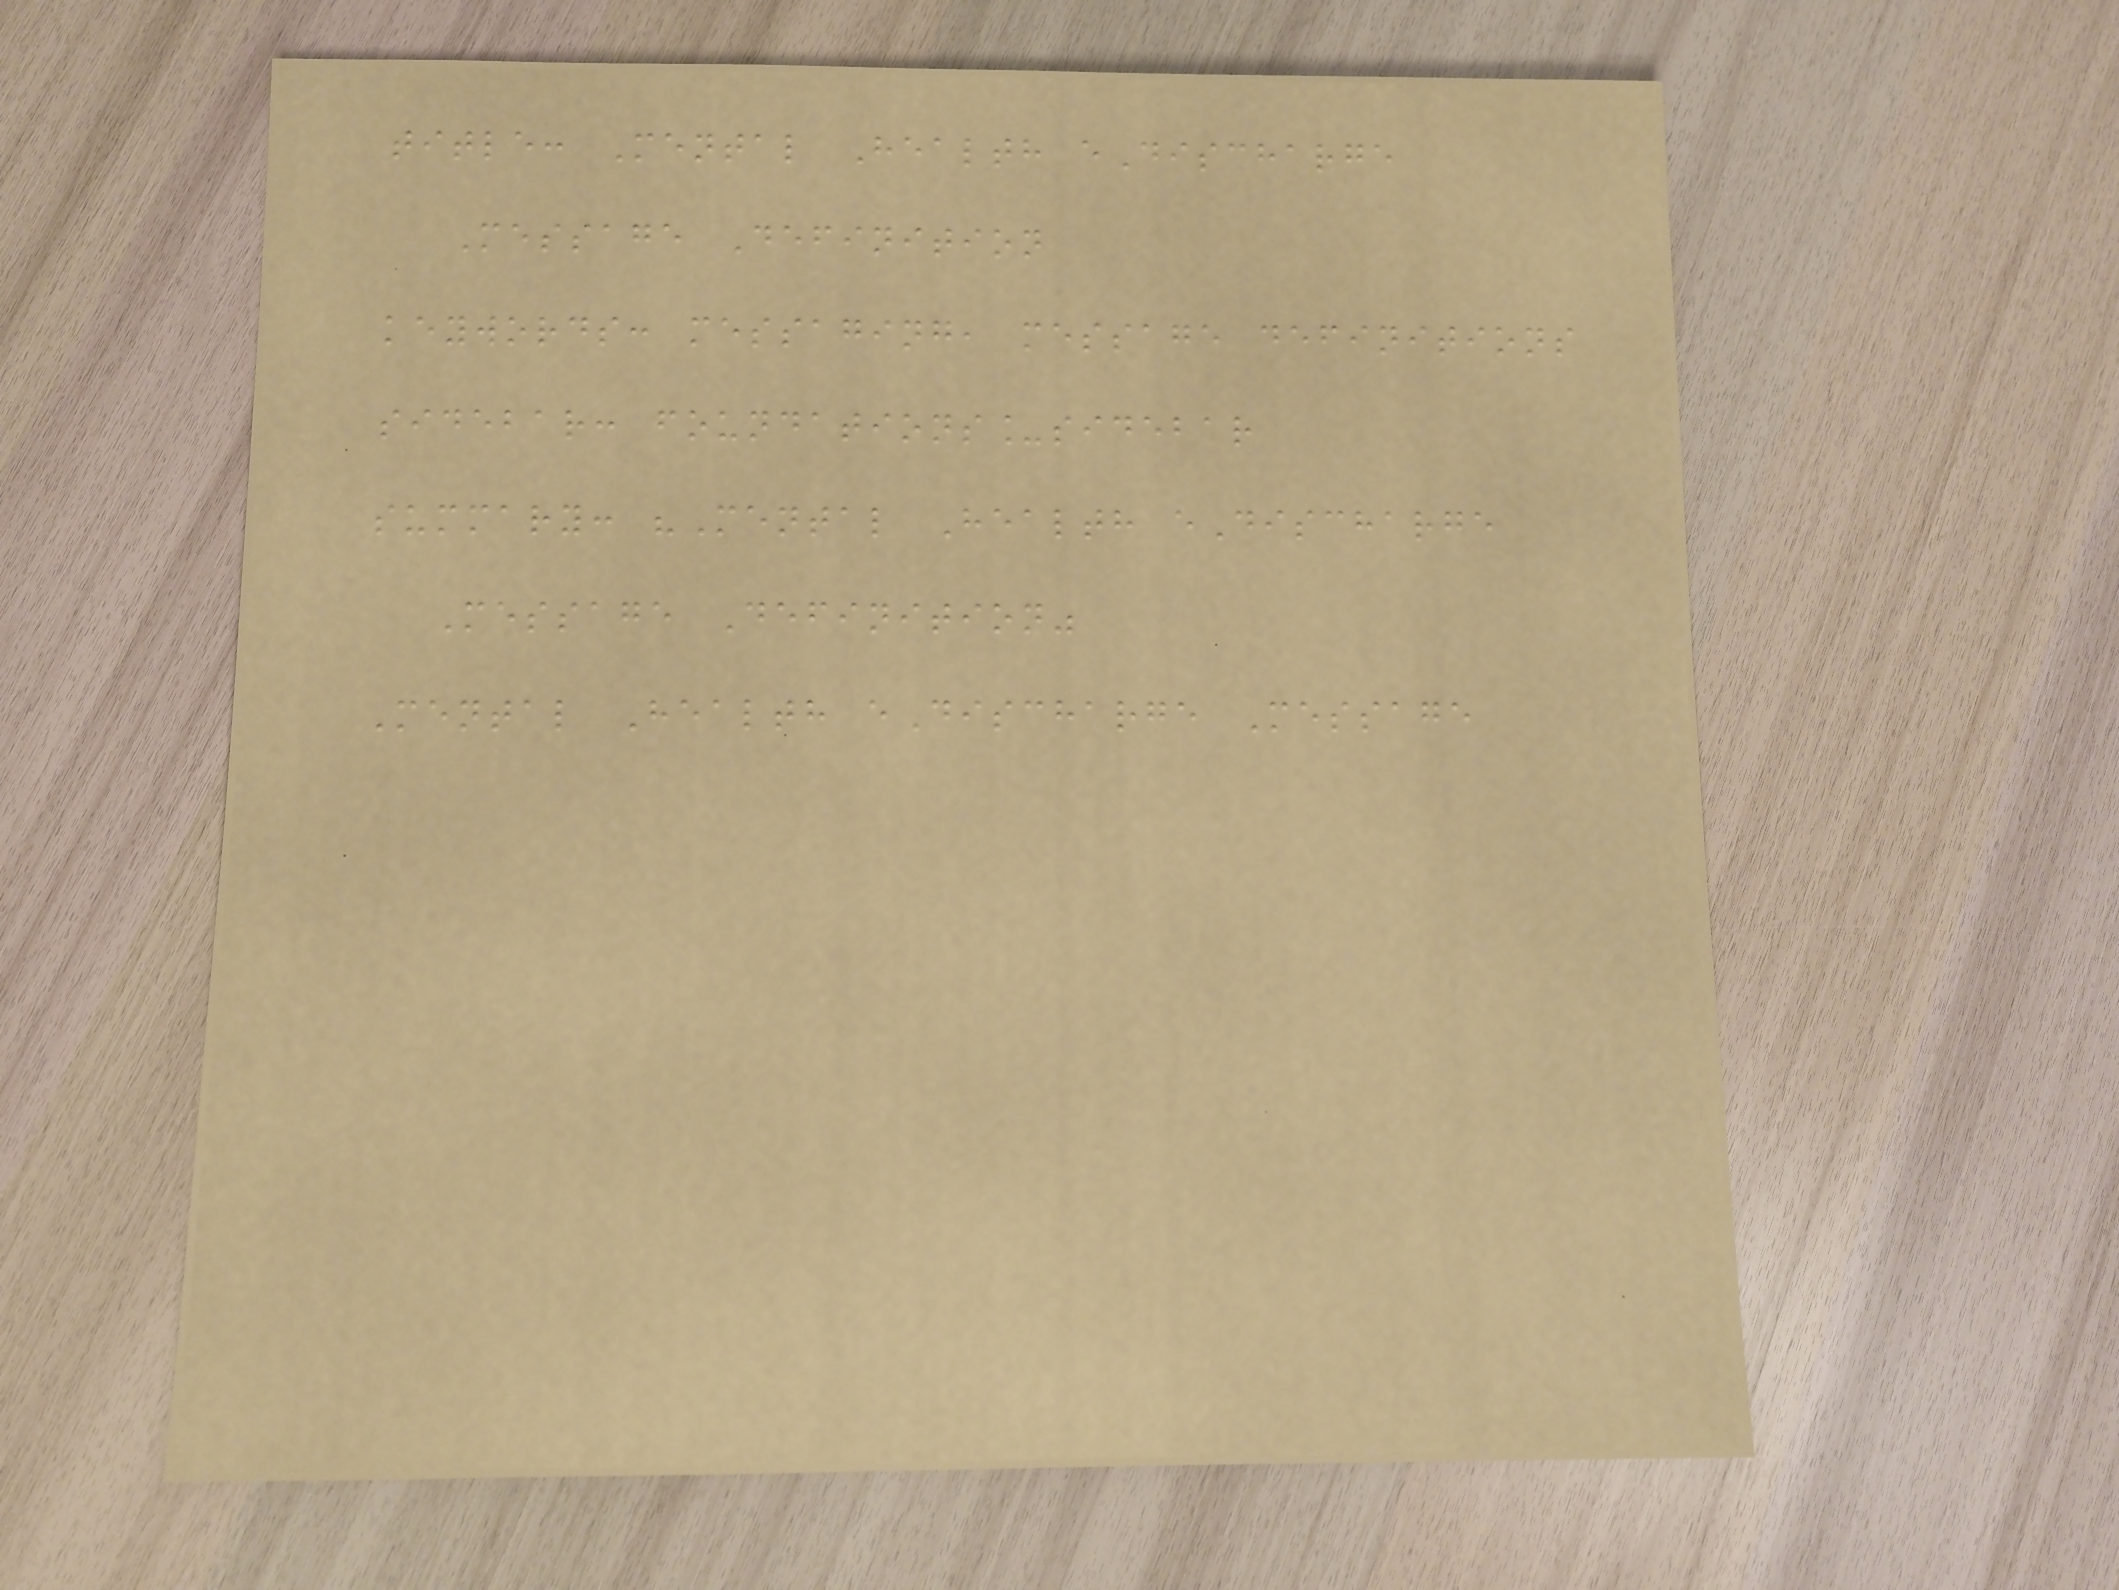title: Mental Health eDischarge
Message Definition
keywords: messaging, message definitions
sidebar: foundations_sidebar
summary: "Mental Health eDischarge
Message Definition"
Mental Health eDischarge Message
